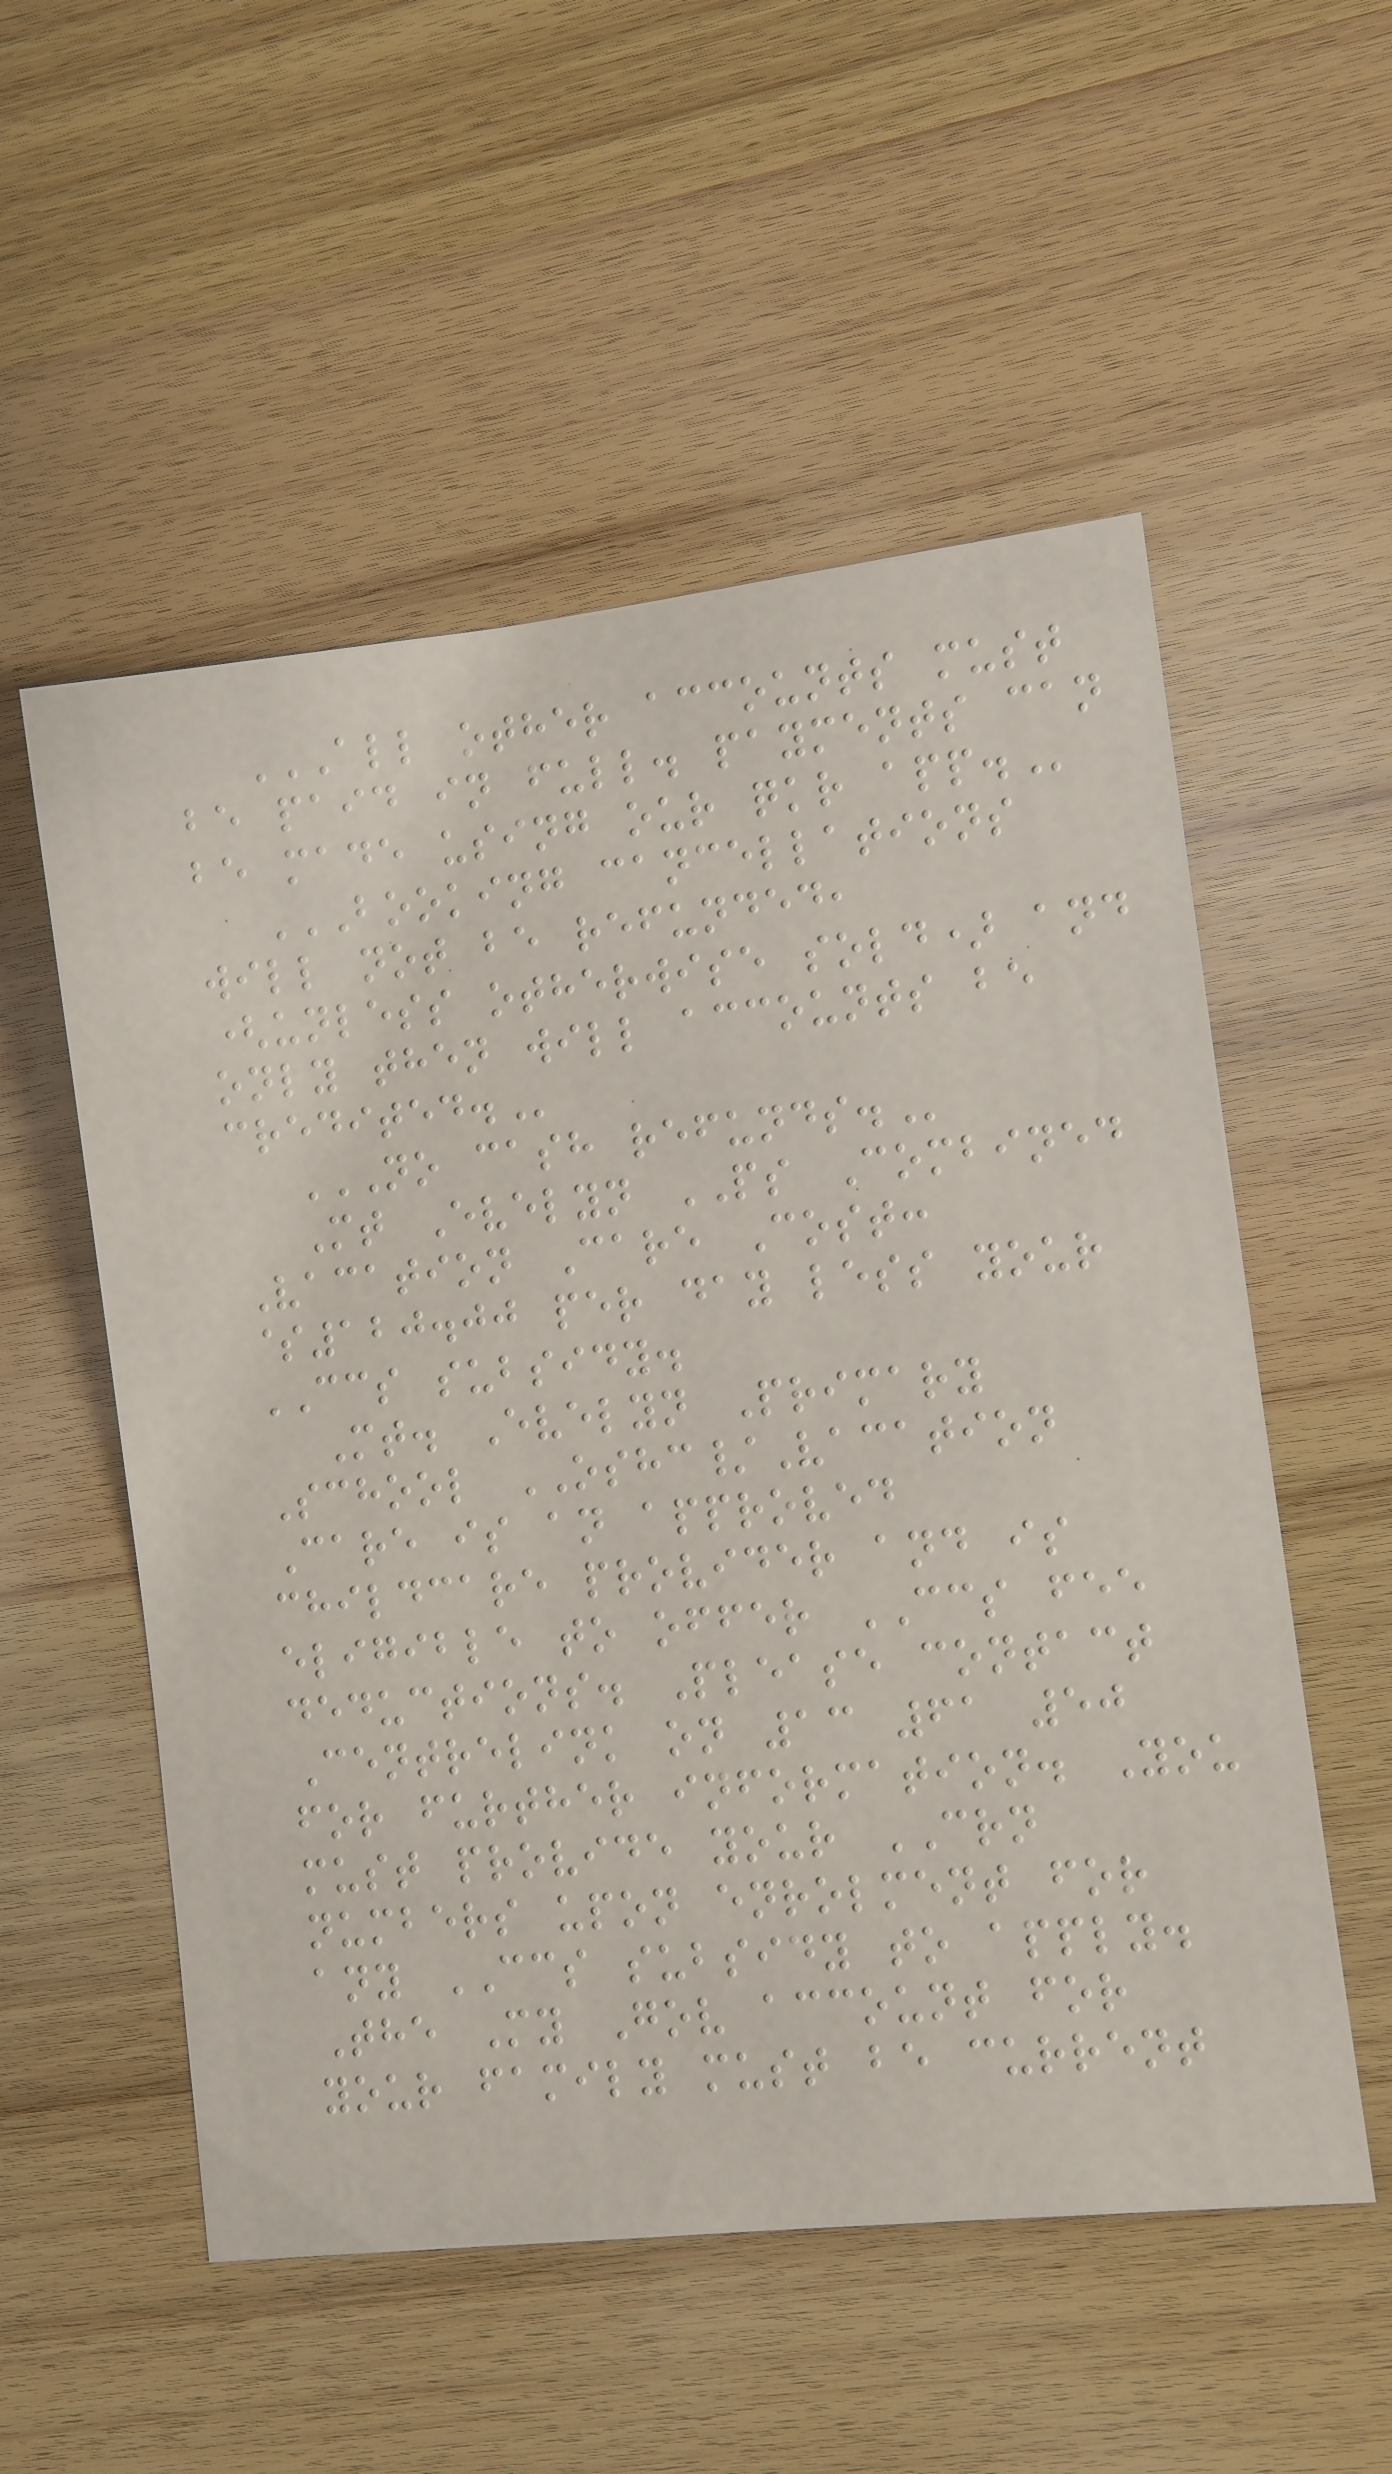ALL OTHER ACCOUNTS MUST
BE PAID IN FULL. PAYMENTS CAN
BE MADE USING OUR QKR APP.
BOOKING CANCELLATIONS
WILL NOT BE REFUNDED,
(UNLESS OTHERWISE SOLD) AND
ONLY THEN WILL ACCOUNTS BE
CREDITED.
NO CASH REFUNDS.
Mt Evelyn PS Combined
Vacation Care Cost:
$120.00 per day less your
CCS subsidy.
Mt. Evelyn Primary
School OSHC/Vacation
Care is an approved
childcare provider and is
eligible to offer CCS fee
deductions. Please contact
Centrelink on 13 61 50
for further information. You
must provide your CRN
numbers upon enrolment for
any CCS subsidy to apply.
The My Gov account for
your family must be current
